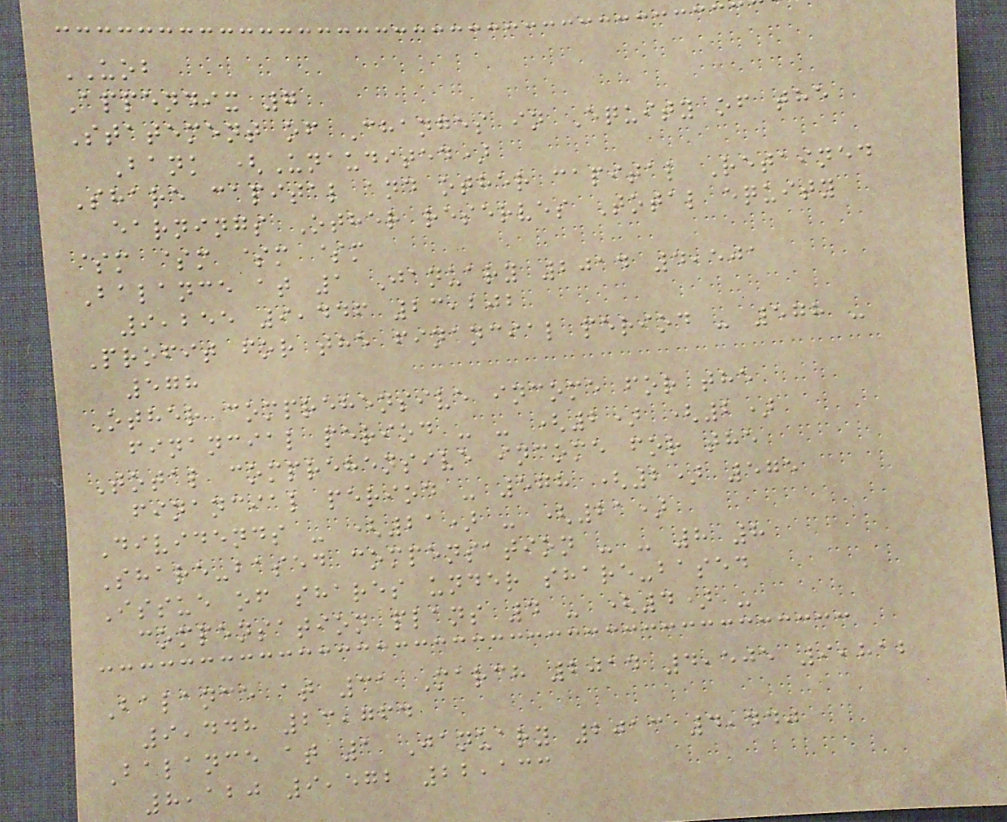UOB
Appendix 7
Statement of Changes in Equity of the
Bank (Unaudited)
Share capital and other capital Retained
earnings Other reserves Total equity
$m $m $m $m
Balance at 1 January 2014 4,501
9,255 9,446 23,202
Profit for the financial period - 578 -
578
Other comprehensive income for the
financial period - - (2) (2)
Total comprehensive income for the
financial period - 578 (2) 575
Dividends - (21) - (21)
Share-based compensation - - 8 8
Issue of shares under share-based
compensation plans 4 - (4) -
Balance at 31 March 2014 4,505 9,812
9,448 23,764
Balance at 1 January 2013 4,440
8,120 9,572 22,133
